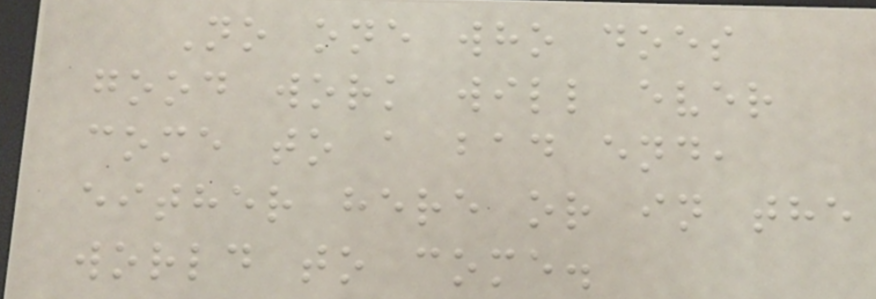No one who does
good work will ever
come to a bad end,
either here or in the
world to come.
